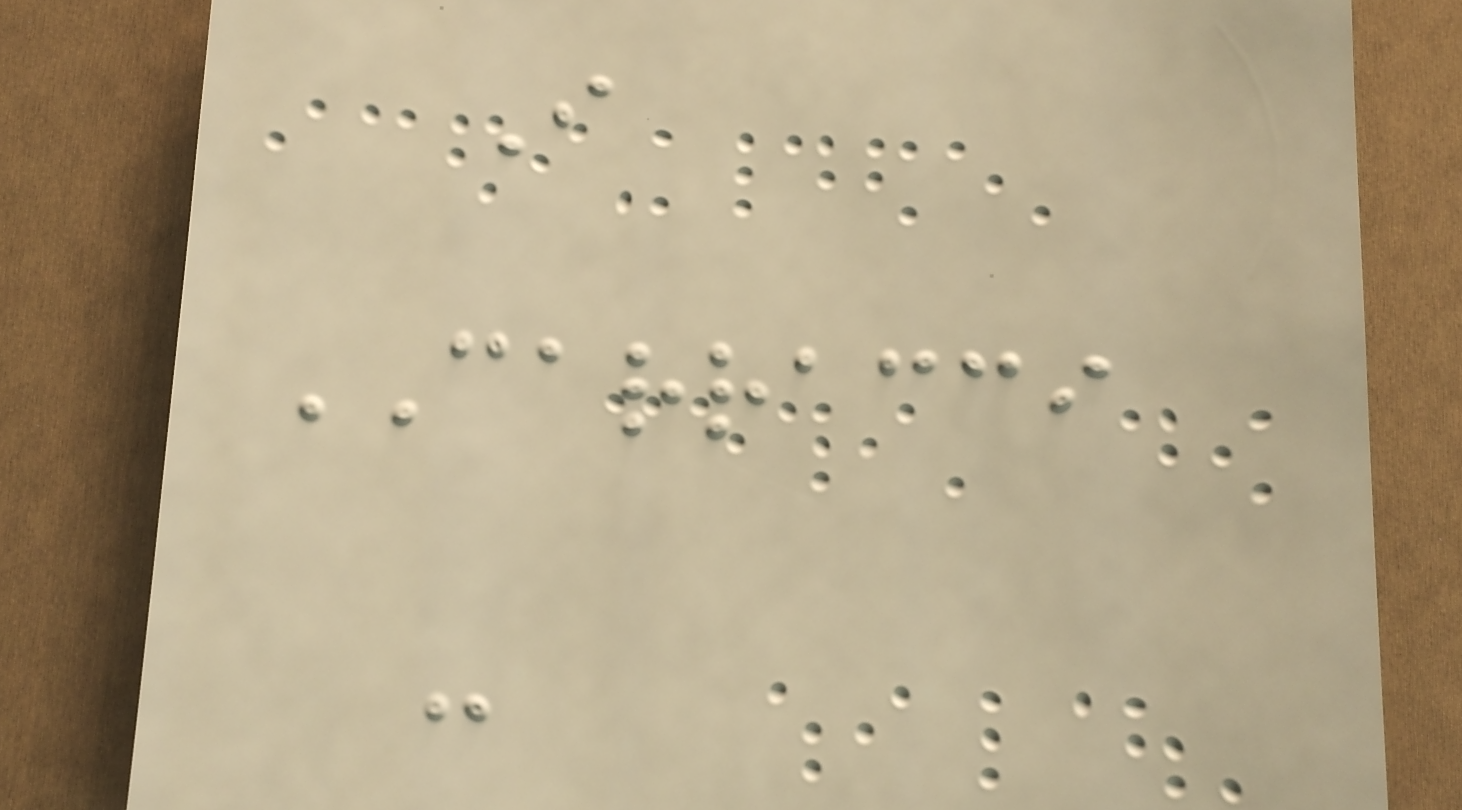I
CARRACCI
-
